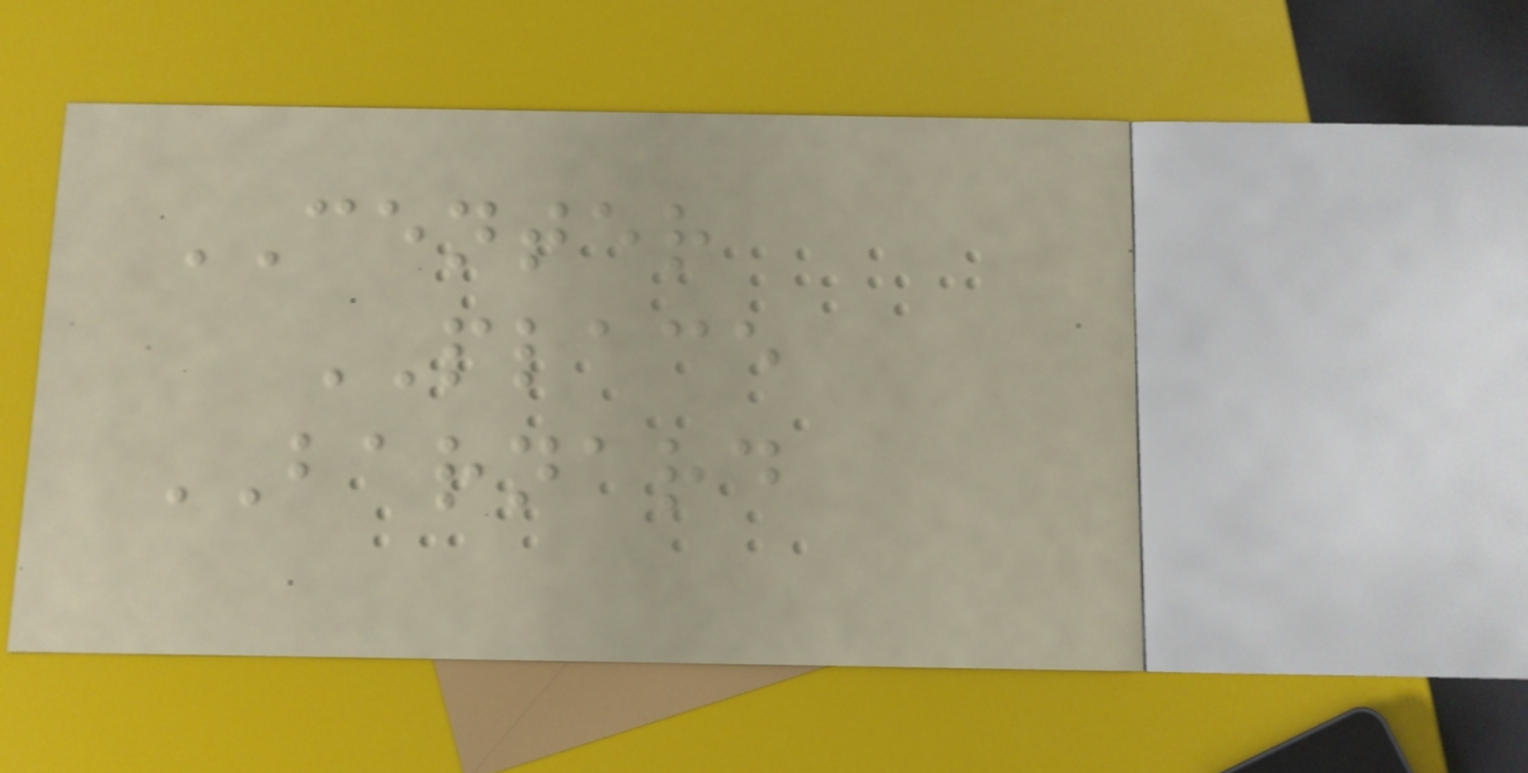CENTER
PLACE
BARNARD
